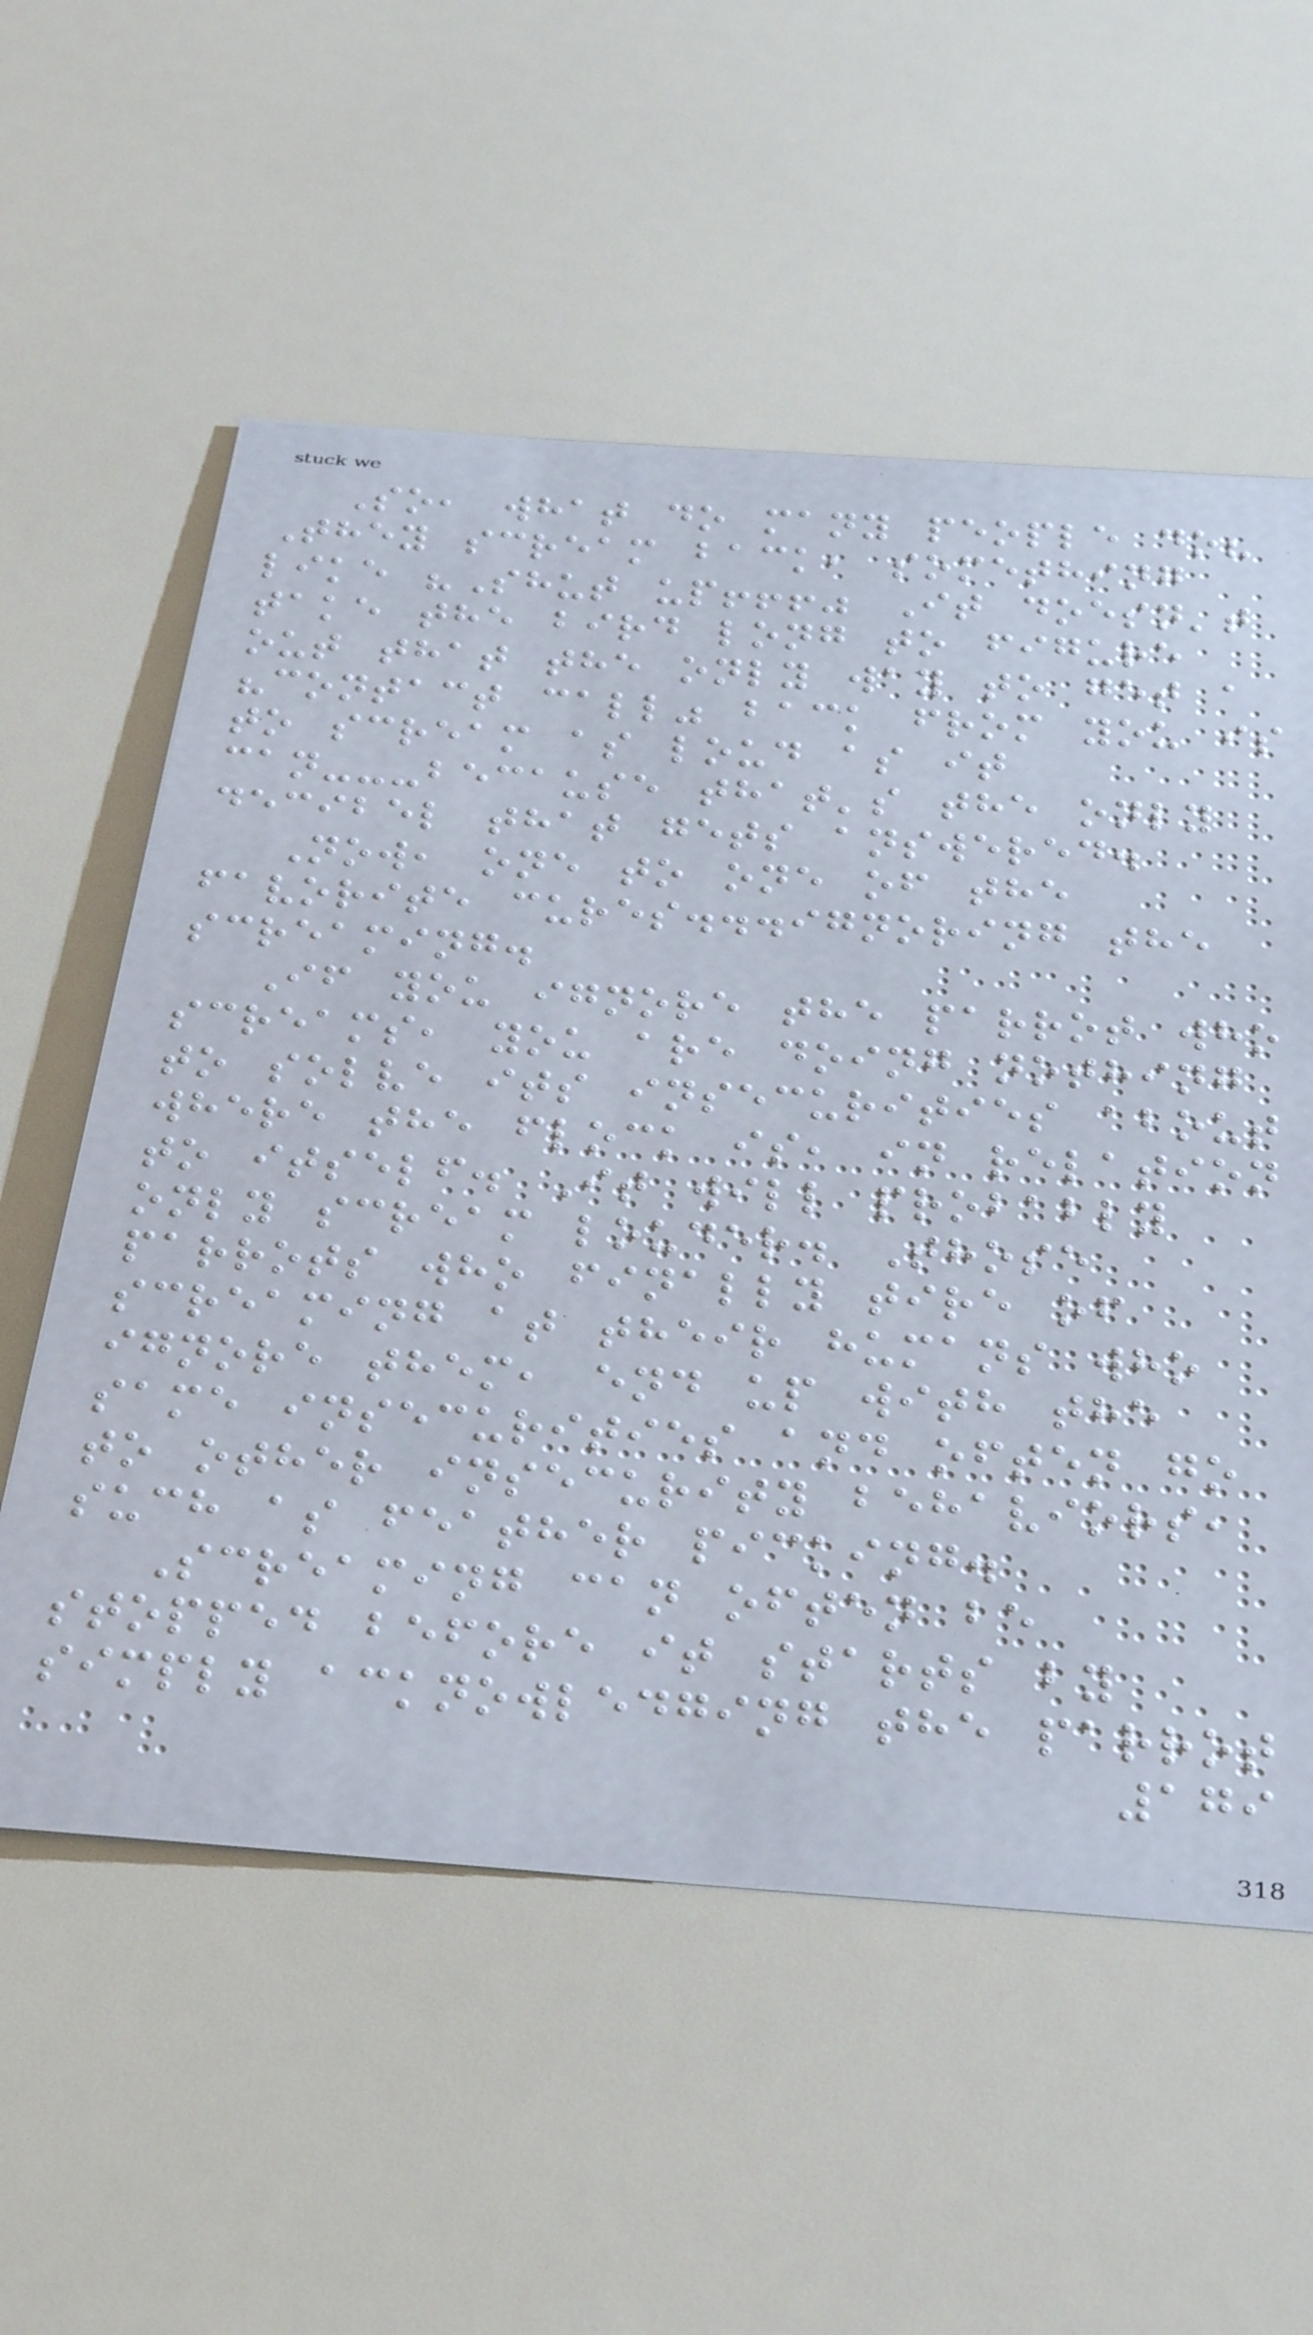So, what do many people do?
They scream back, something
like "Shut up!!!" It doesn't
take the bird long to figure
out that the only way to get a
"contact call" back from you is
to scream as loud as it
can---because that's the only
decibel that gets answered.
Now, one to one of the
favorite cures...ignoring the
screaming.
If you ignore the parrot who
screams, you are doing nothing
to solve its insecurities about
where the flock is, in relation
to itself. It will probably
only scream louder. Those
parrots who finally tire of
screaming at their humans who
ignore them, end up with the
same insecurities and often go
to other insecurity behaviors,
such as feather picking.
Screaming can often be
stopped before it starts by
simply acknowledging the parrot
179
